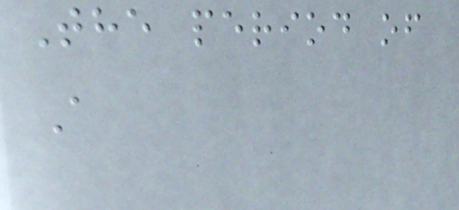The period of
A
